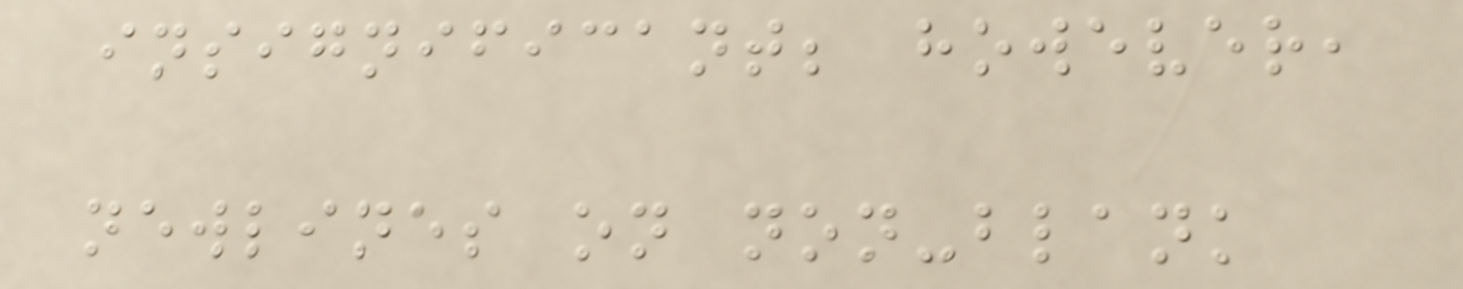insignificant; however,
newlines on non-blank
